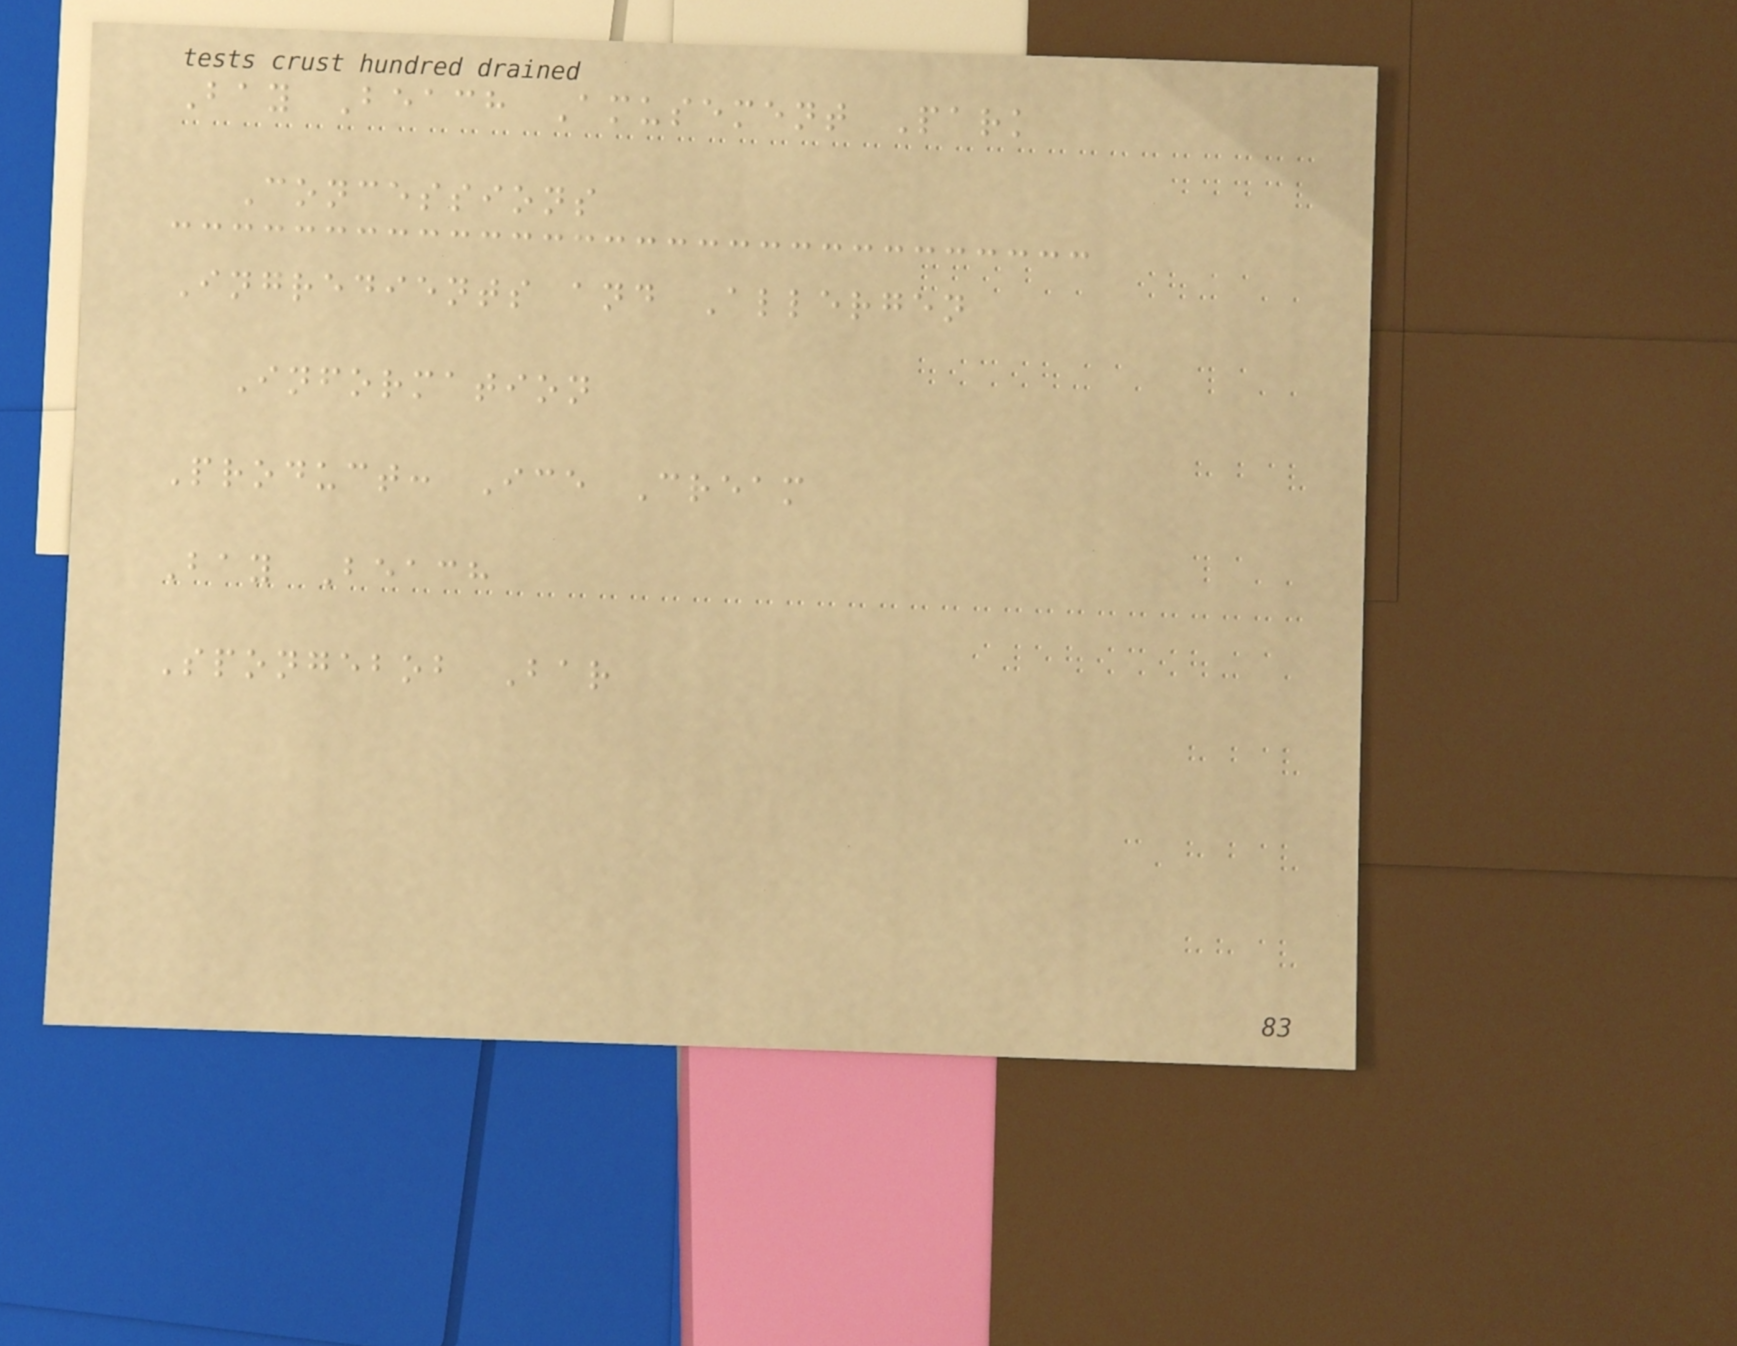Bay Beach Amusement Park
Concessions
Ingredients and Allergen
Information
Product: Ice Cream
Bay Beach
Spongebob Bar
